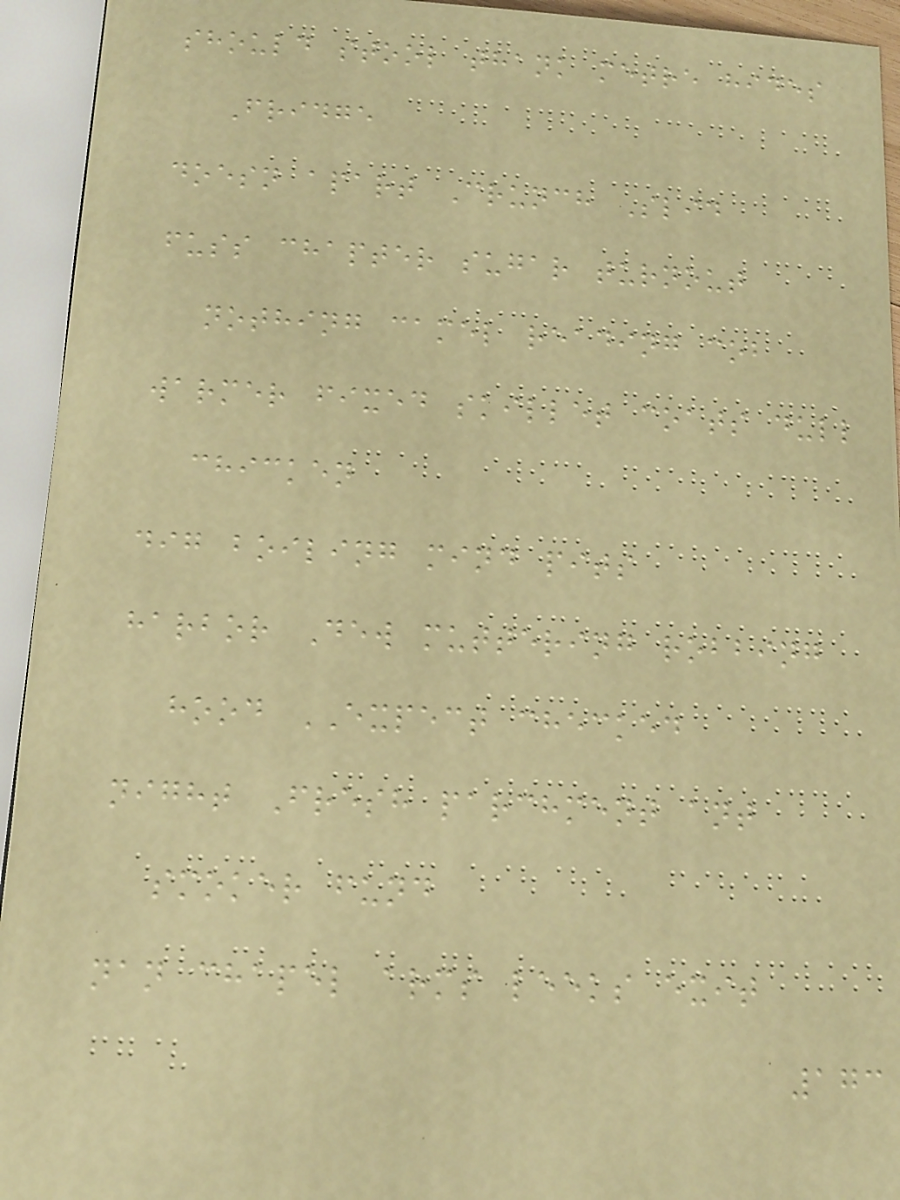should stool thank metre hides
Fridge
doesn apart Crunch Slid
fuss chapter sugar turnout
nothing camel reading cob
warmer fixed skillet coats dull
chicken
dig boiling mind pits
harbor Dew muttering robbing
hood EXPECT checked
night Fresh parchment ant
smoker fund
nan chapel arms leeks exit
173
